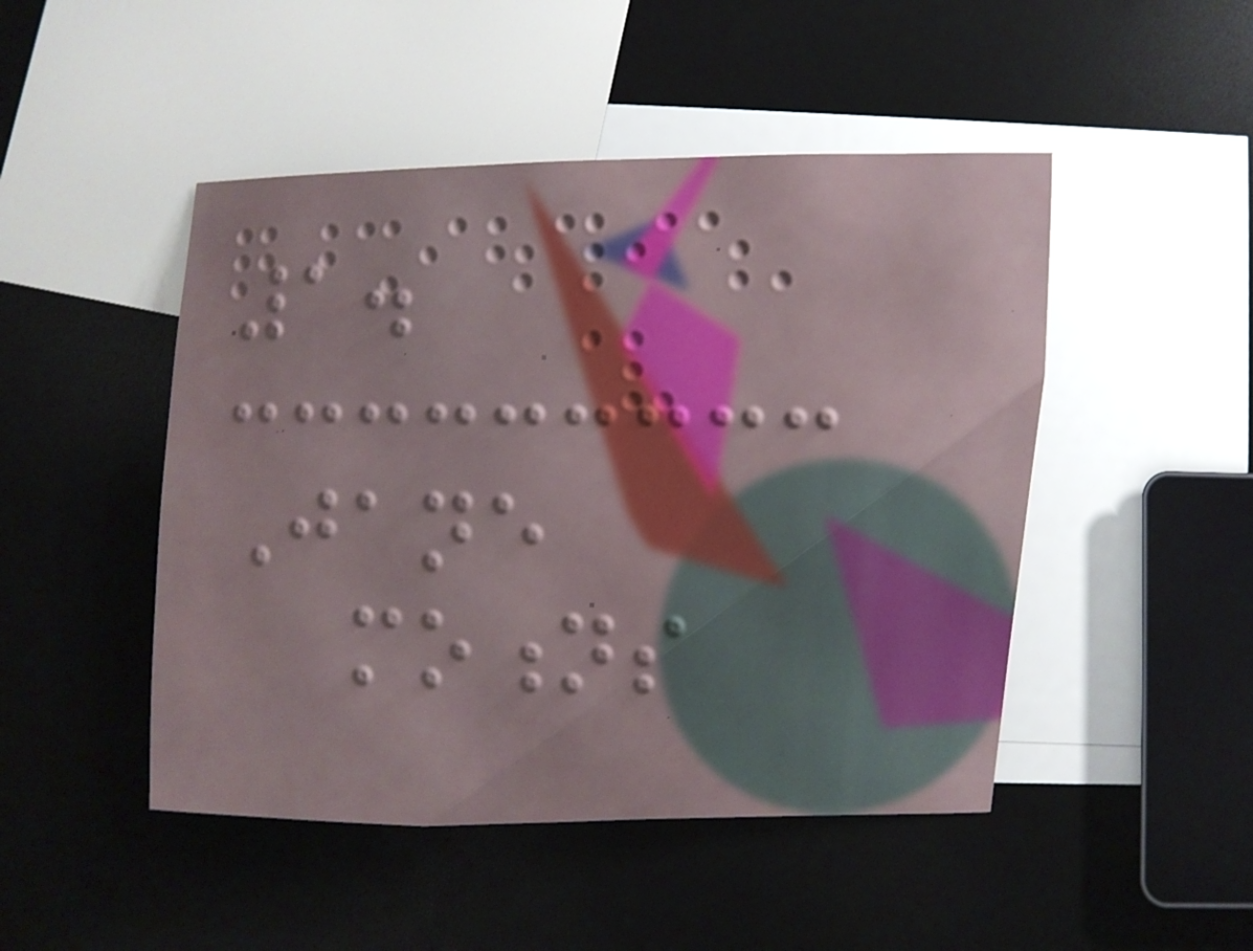1.
Jane
motions
